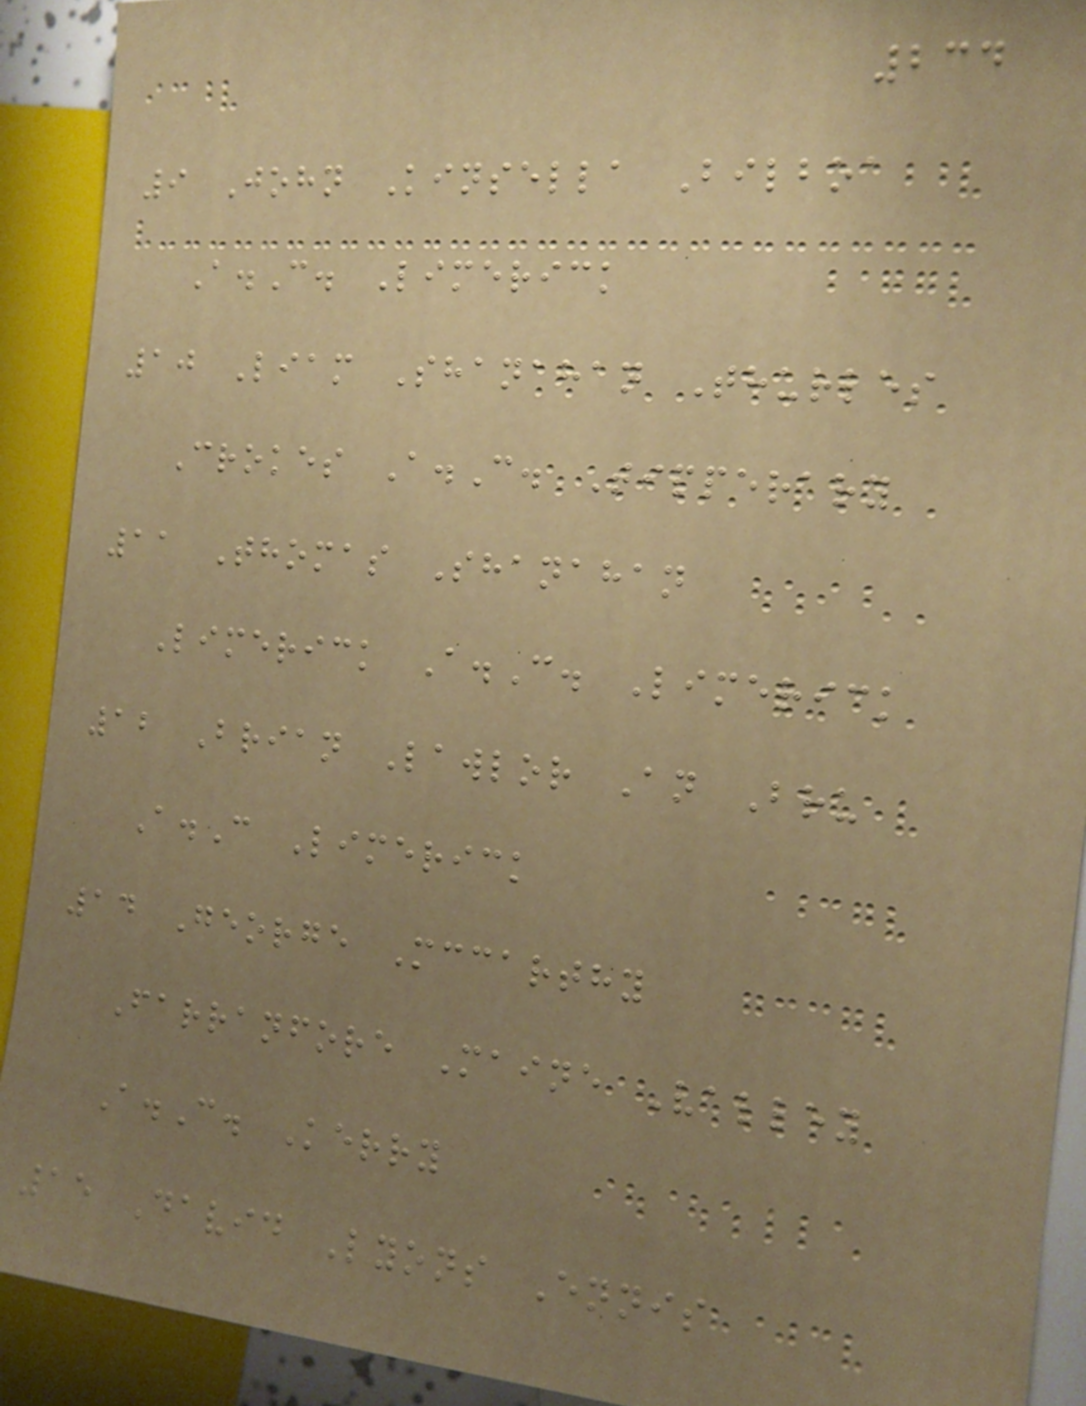234
9 John Kinsella Bilboa
A.C. Limerick
10 Liam Shanahan Thurles
Crokes A.C. Tipperary
11 Thomas Shanahan
Limerick A.C. Limerick
12 Brian Lawlor An Bru
A.C Limerick
14 George Mccarthy
Farranfore Maine Valley
A.C. Kerry
15 David Lyons Ennis
